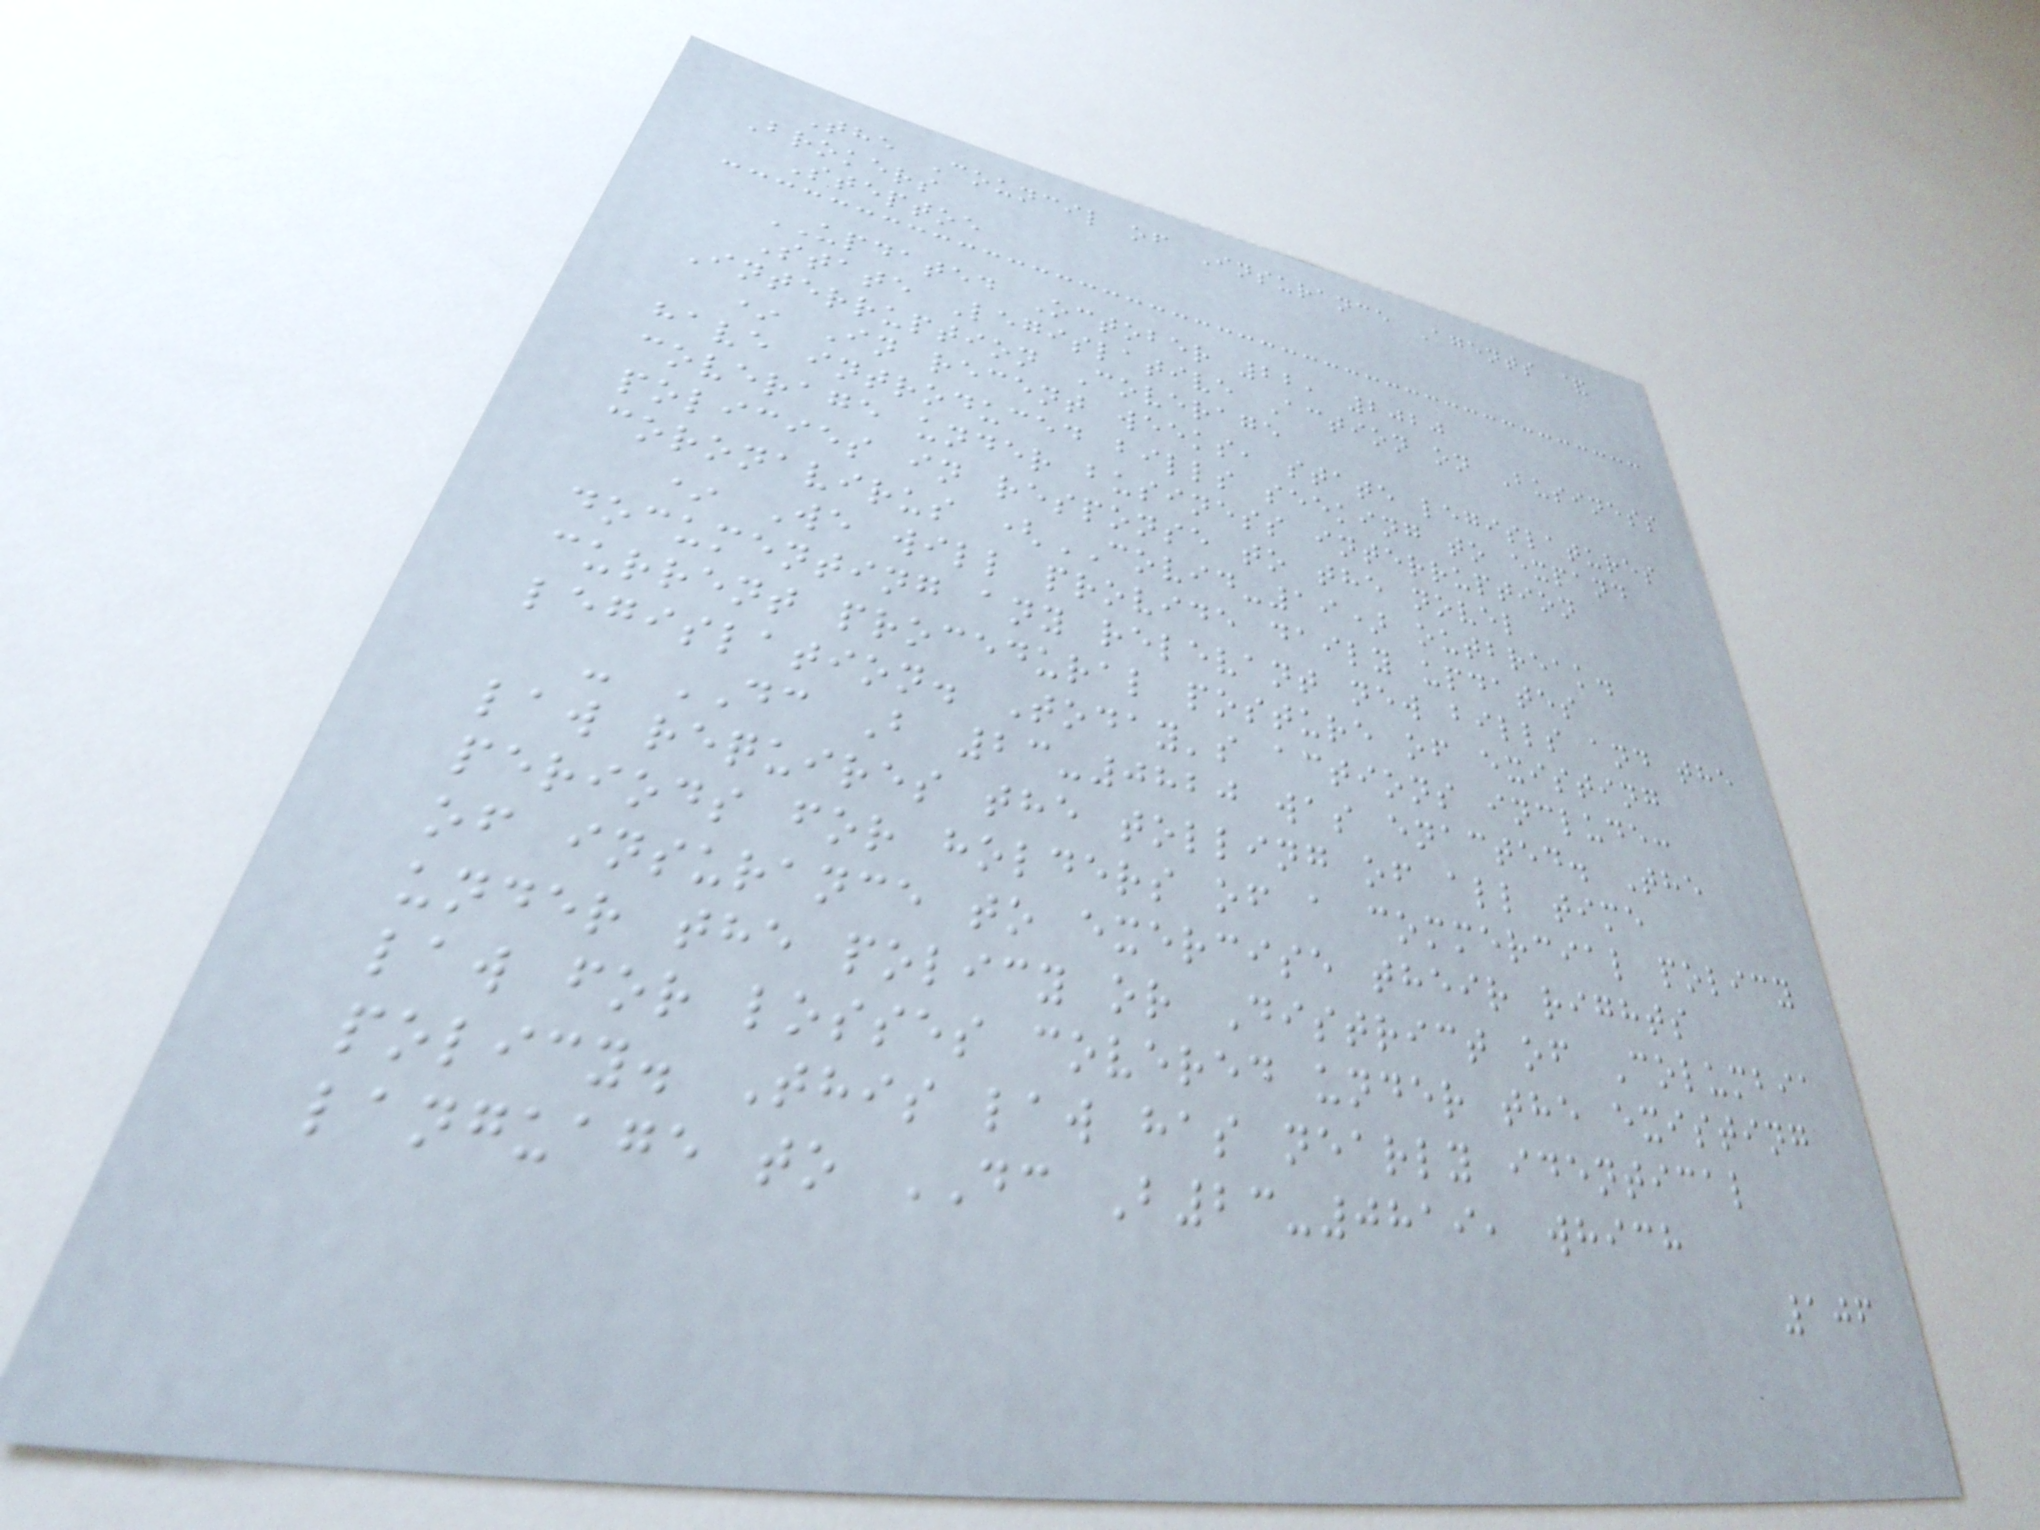The Council of Insurance Agents &
Brokers
Steptoe
UPDATED October 22, 2020
State Legislative Action on Business
Interruption Coverage
* In recent weeks, state legislatures
have introduced bills seeking to expand
coverage under business interruption
policies in response to the novel
coronavirus (COVID-19) outbreak.
* We will provide daily updates
documenting any relevant new bills and the
current procedural posture of existing
legislation. Today's actions include:
- DC B 23-0820 was enacted. The
law requires the tolling of all time
periods for holders of a commercial policy
of insurance to exercise their rights
under the policy or District of Columbia
law for losses covered under the existing
policy. This law has nearly identical
language to DC B23-0819, which
106
